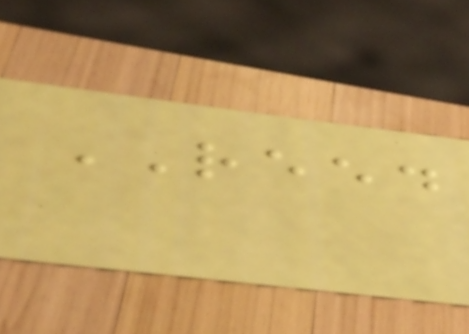REED
